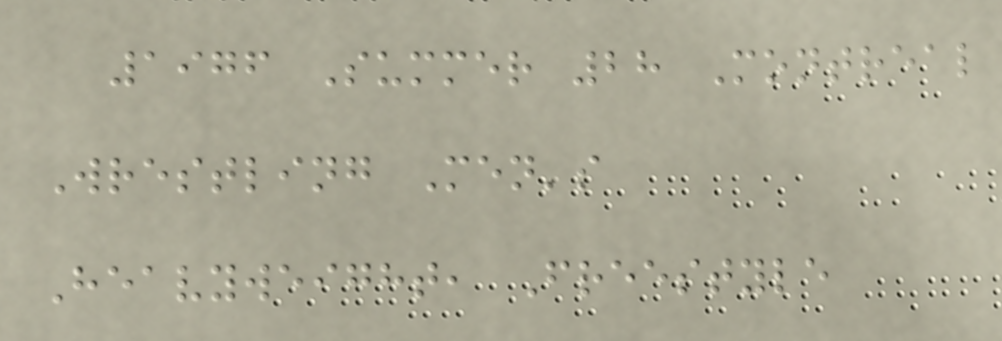1976 Summer 28 Montreal
Wrestling Men's
Heavyweight, Freestyle
